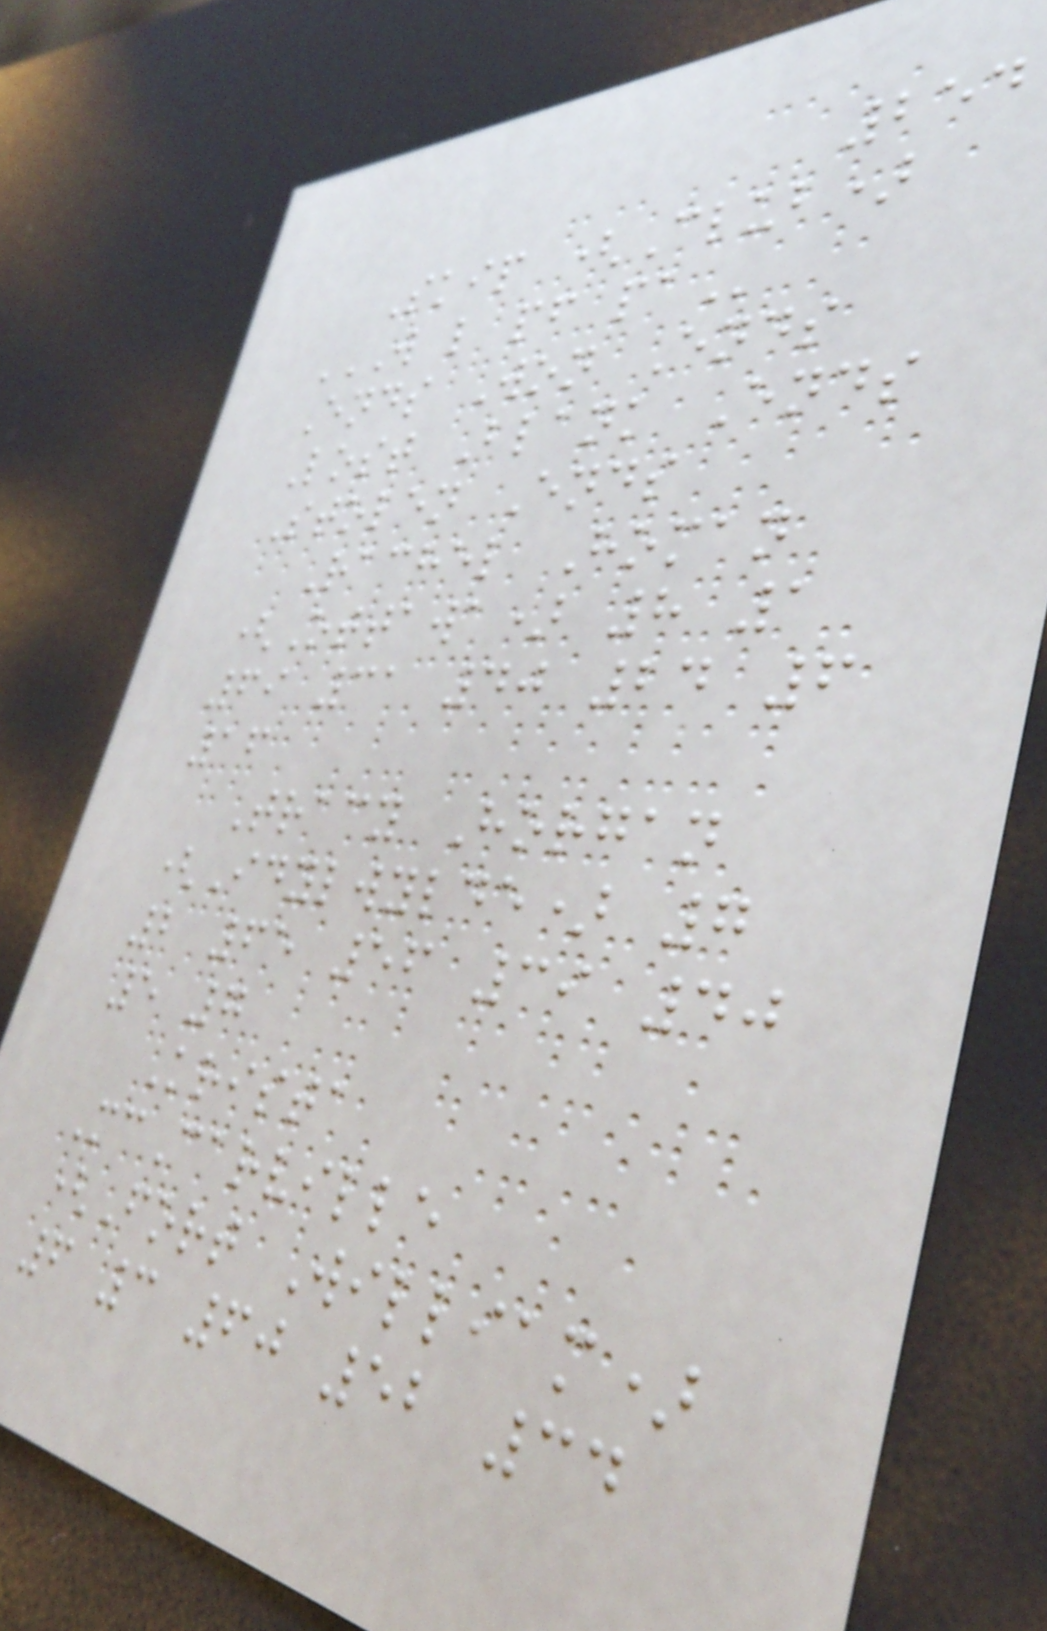254
Skip (Club)
W L PF PA
Ends Won Ends
Lost Blank Ends
Stolen Ends
Rachel Homan
(Ottawa) 8 1
69 31 40 24 6
16
Tracy Horgan
(Idylwylde) 7
2 65 56 39 40
5 7
Krista
McCarville
(Fort William)
6 3 60 52 34
